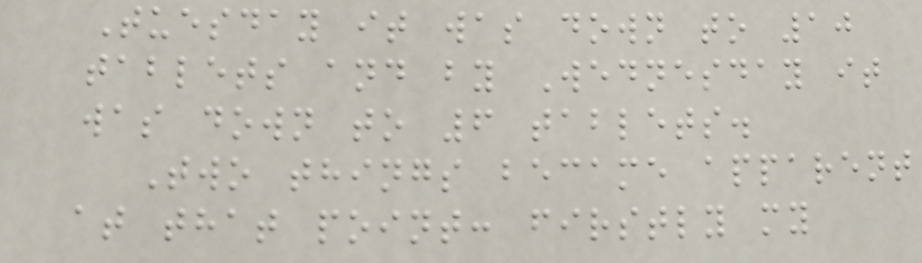Tuesday it was down to 10
tablets and by Wednesday it
was down to 6 tablets.
Two things became apparent
at that point: firstly my
